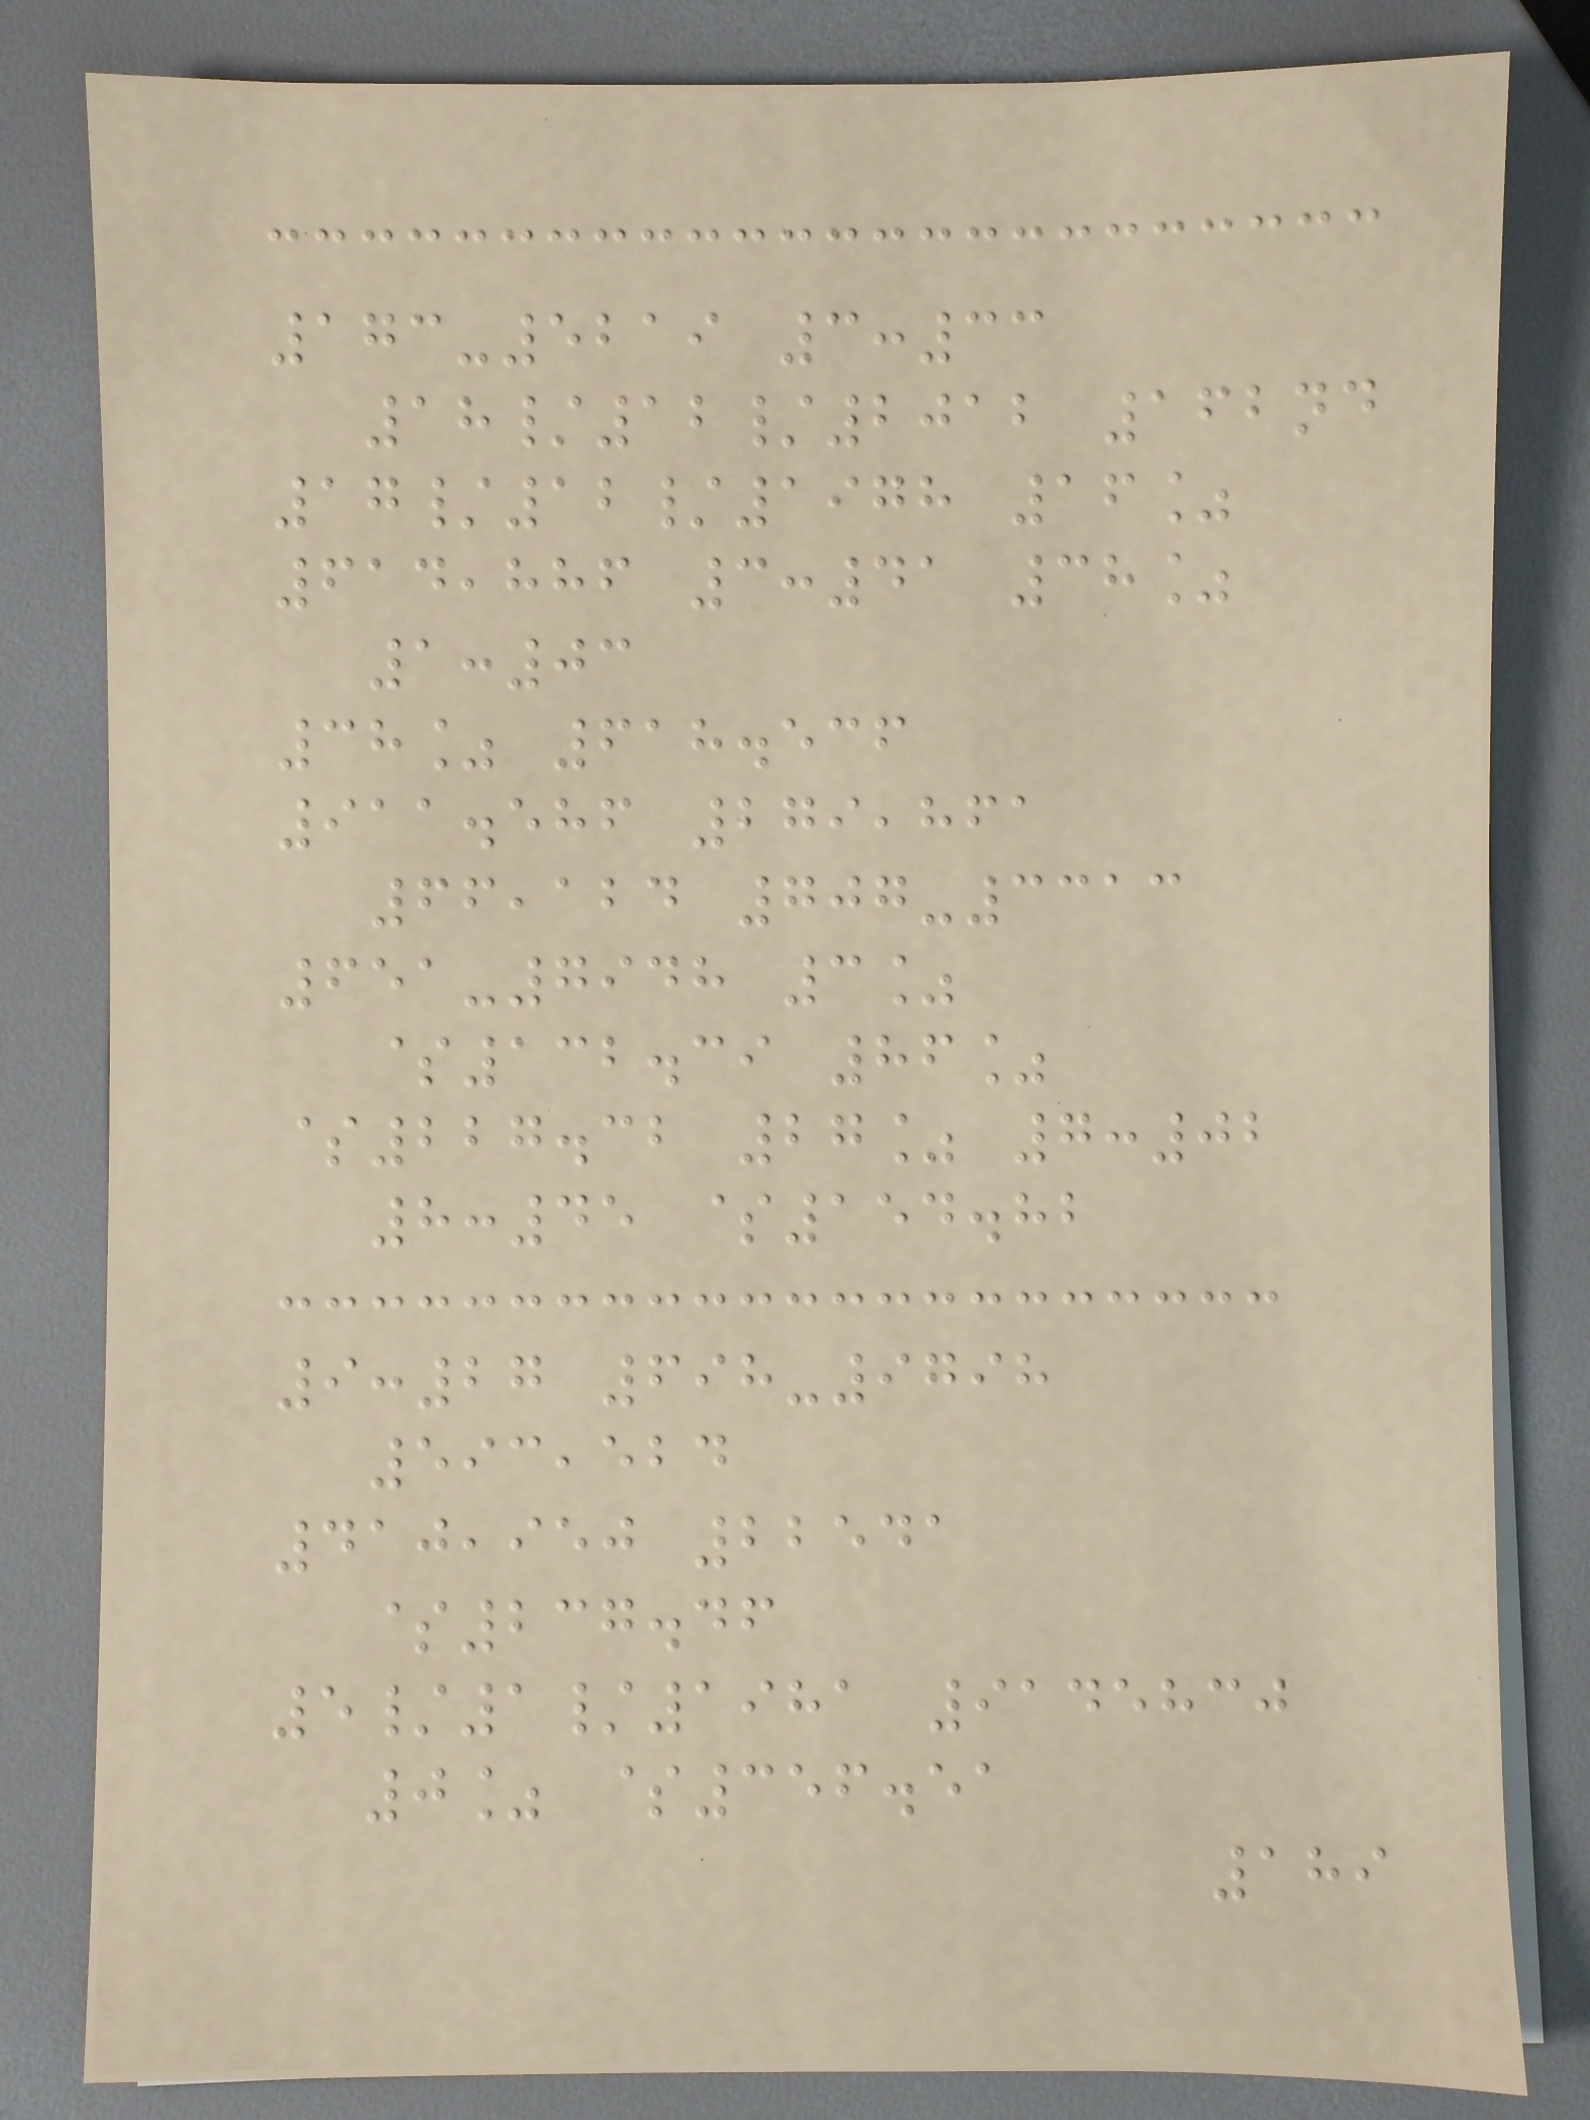173-5219 3:33
18/12/2012 162nd
17/12/1978 16%
614,886 3:41 38%
1:03
38% 618.536
911.586 279,861
66,124 707-3313
651-7948 3%
$132.39 86%
$227.32 27% 7:02
8:45 $154.82
9:27 698-9798
593,524
410,950 22541
$237.46
5/1/1981 9145830
0% $356.51
189
